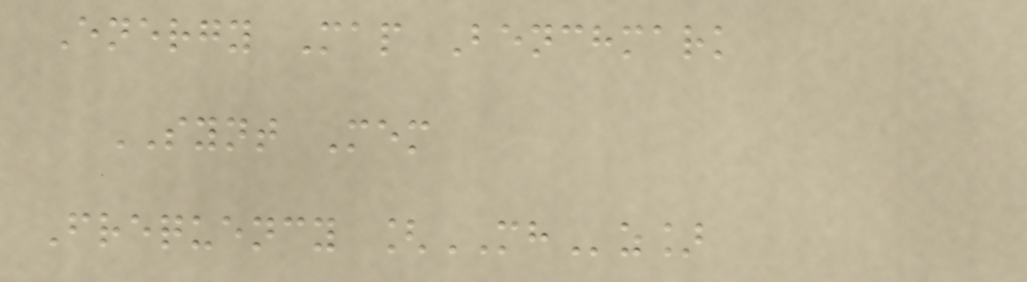Energy Map Benchmark
SYNT Mem
Frequency [MHz]
